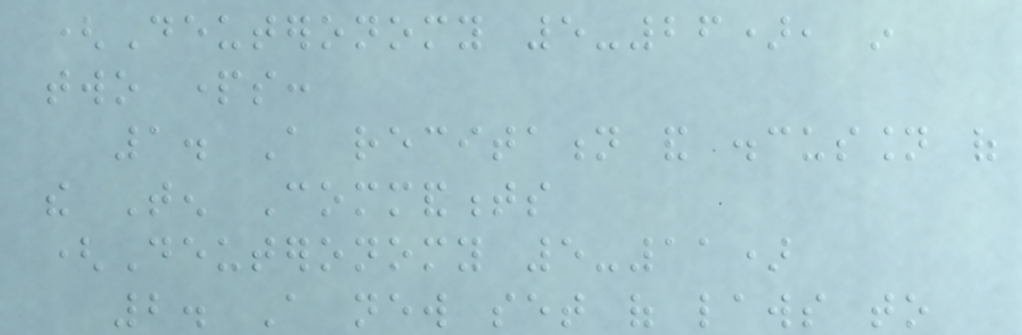(Deuteronomy 5-26), in
two parts:
1. A recitation and discussion of
the Ten Commandments
(Deuteronomy 5-11)
2. A new set of laws to
